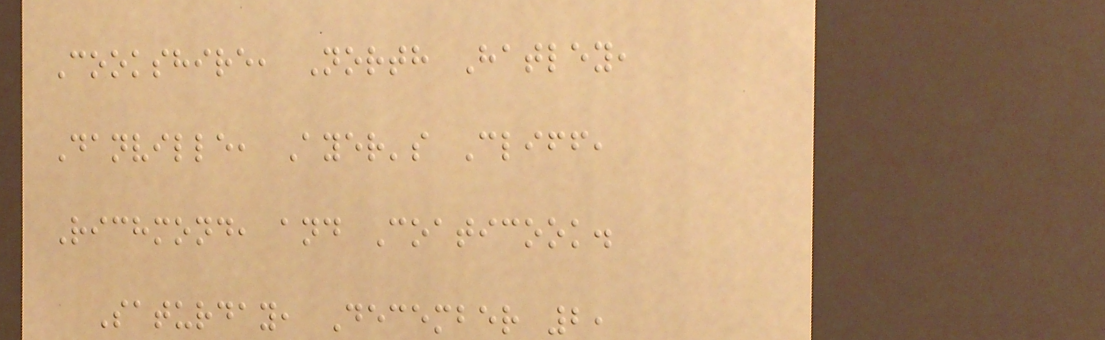Cookshire, North Hatley,
Danville, Ayer's Cliff,
Richmond, and Coaticook.
Saturday, December 2,
